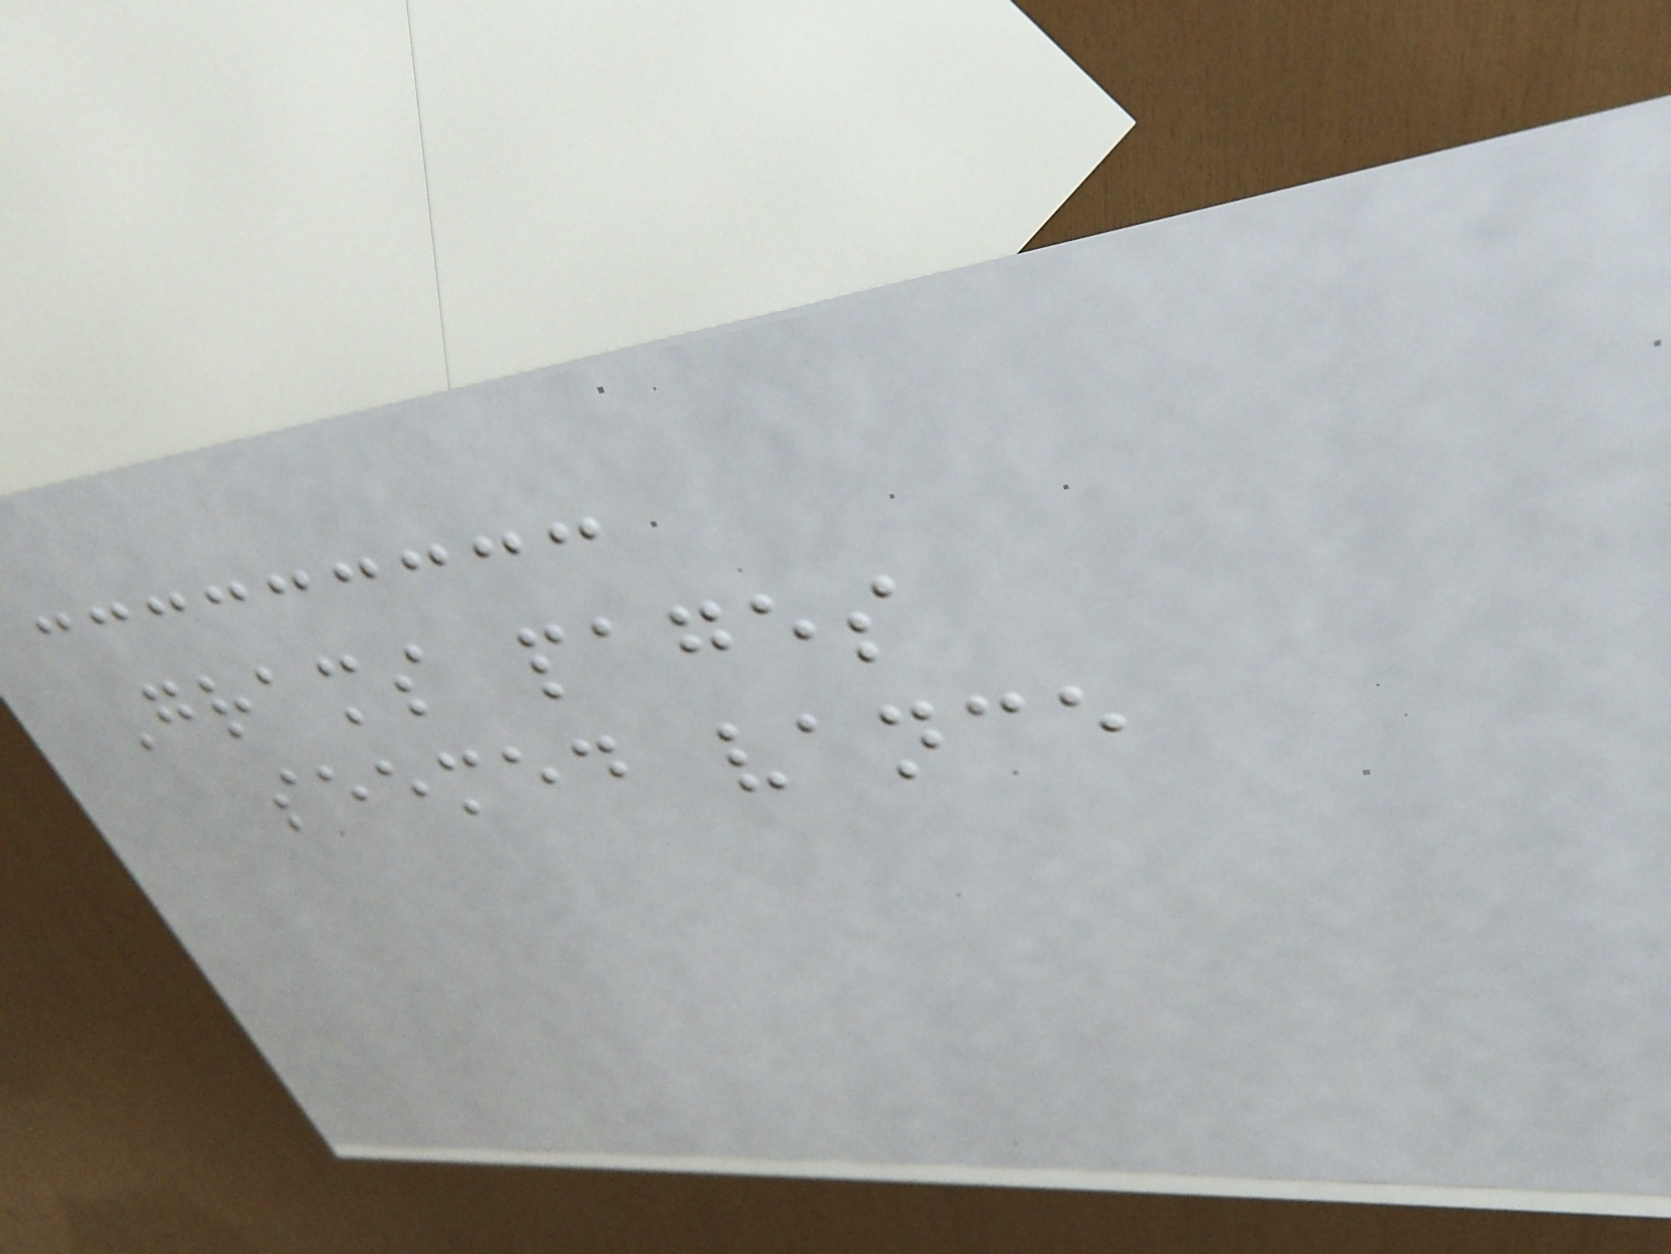Grams pages
seemed vance
